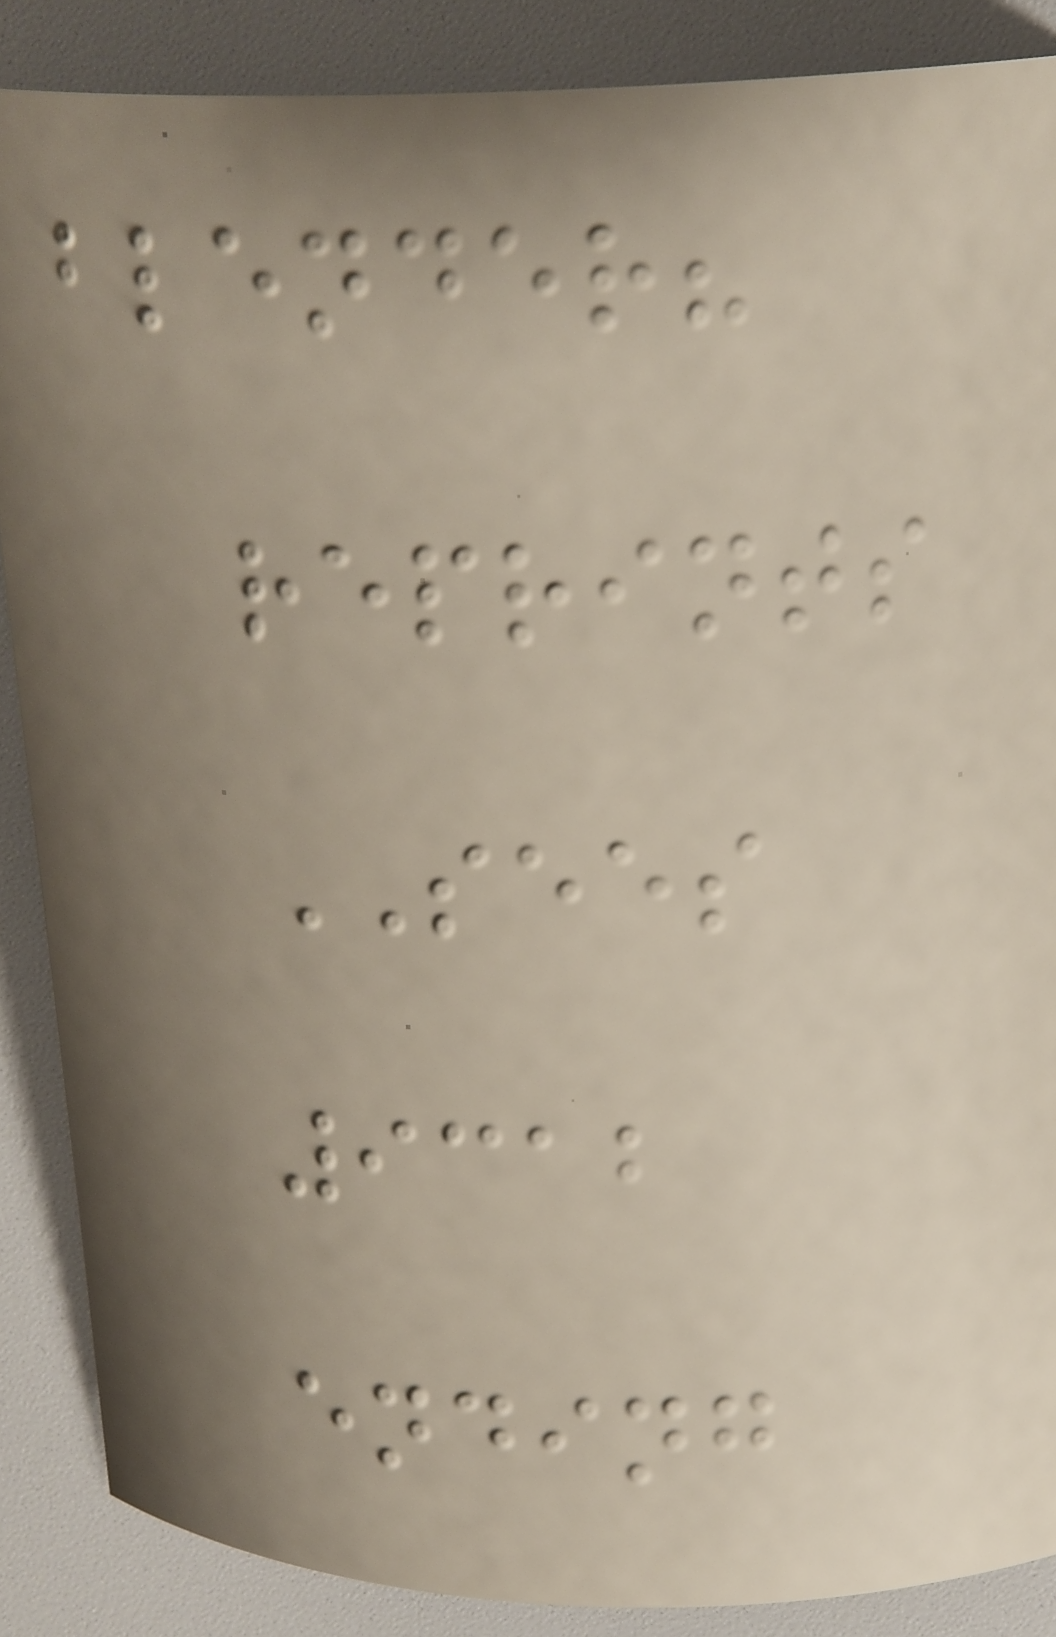blender?
reprints
SEES
9312
ending
